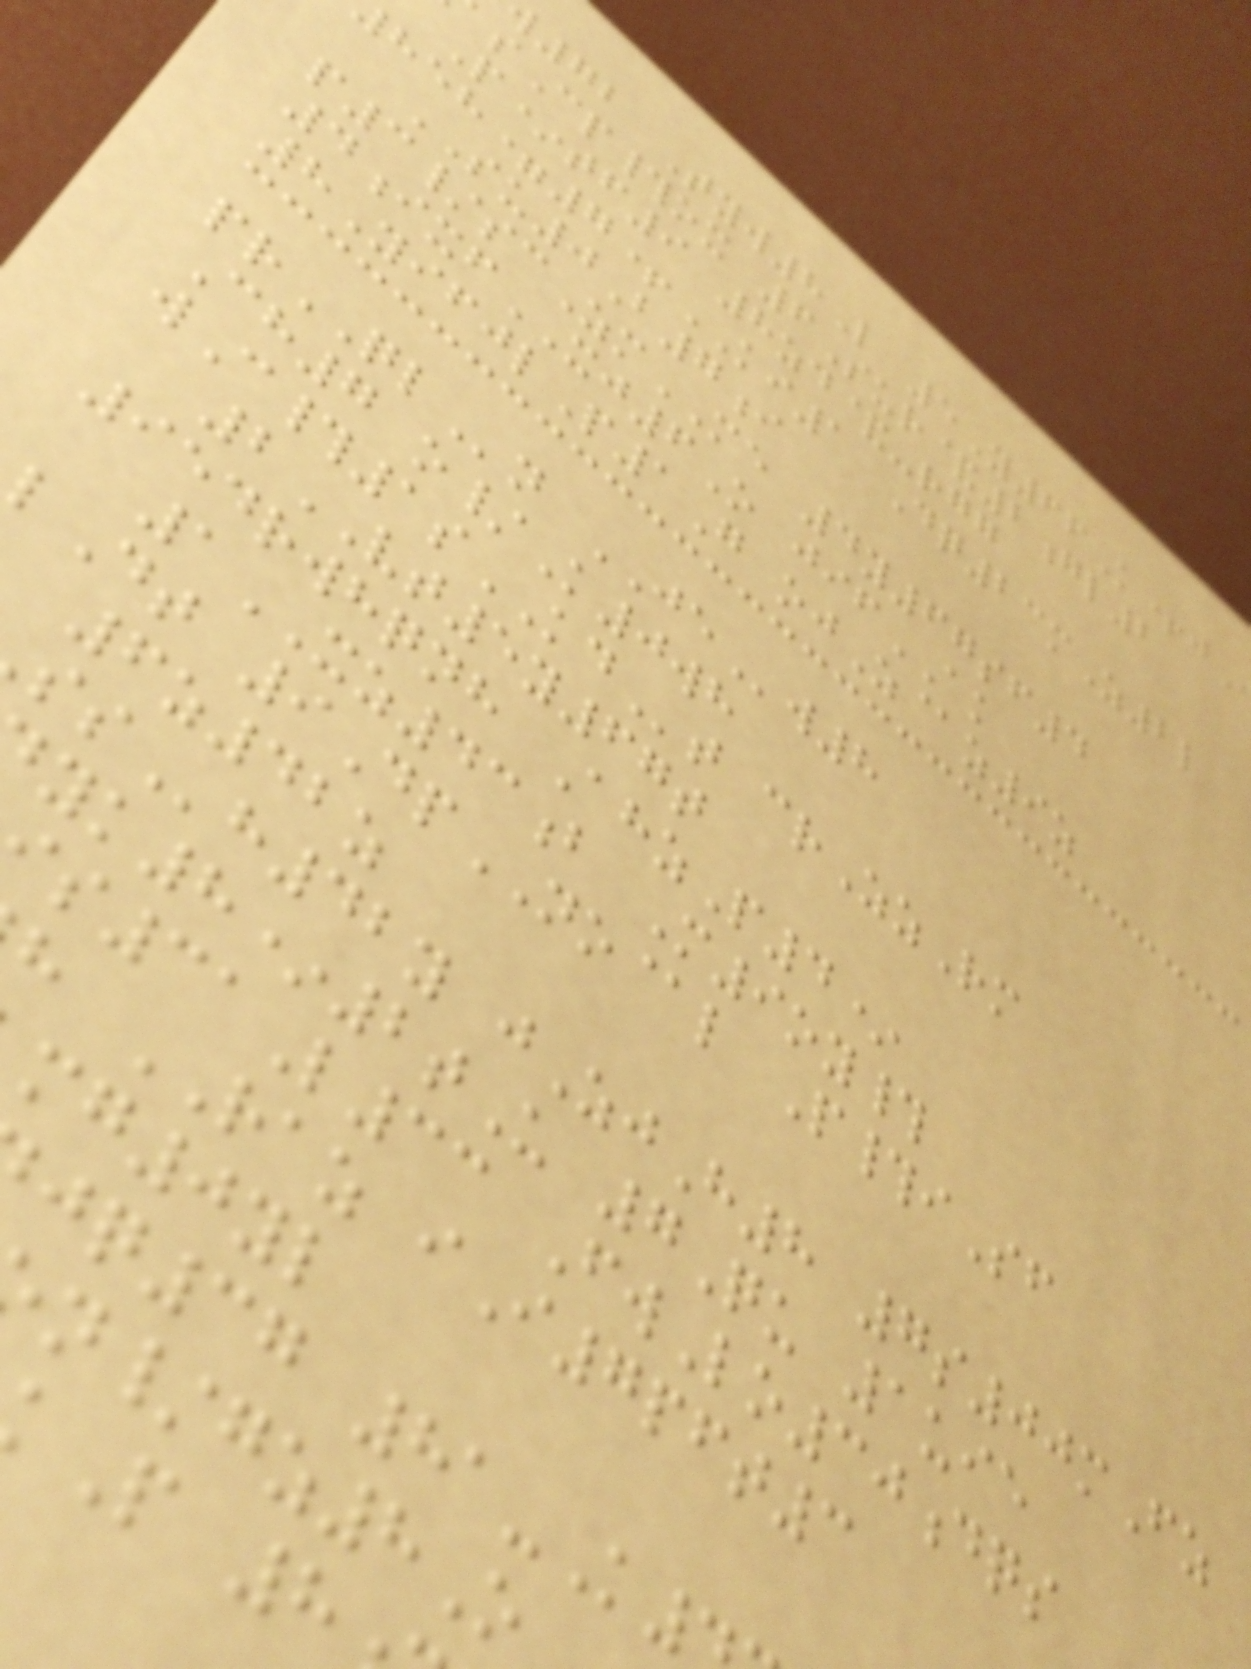72 Tyw8L 5Y66K+j
sCp#ox 6Sur&2gl2
P*tf9 8zd&-rgg
=7+KI1 Dq23mZ2l
SU0B7i
p3/scZmME 4y67sf4
4ixfXJ6O jifAK
8YifjlP1G ojZ@z9z
prQLn JEw8
Ch7 o/K0wh
wC#1sKDt crZzRm
2VT5y67t
954rwhqnh AhzP4*
1XZ43b M9oy#
lDt 9DpNO@l P#iSf
6z42z
h42y jZjH8 7s00mFz
yk8*2tU 7Qu 1uie
s31L33 FwLo30dqs
h RAZ iI7pft3
mg0yl
jq37 81-K
n/gz8O
P 8
